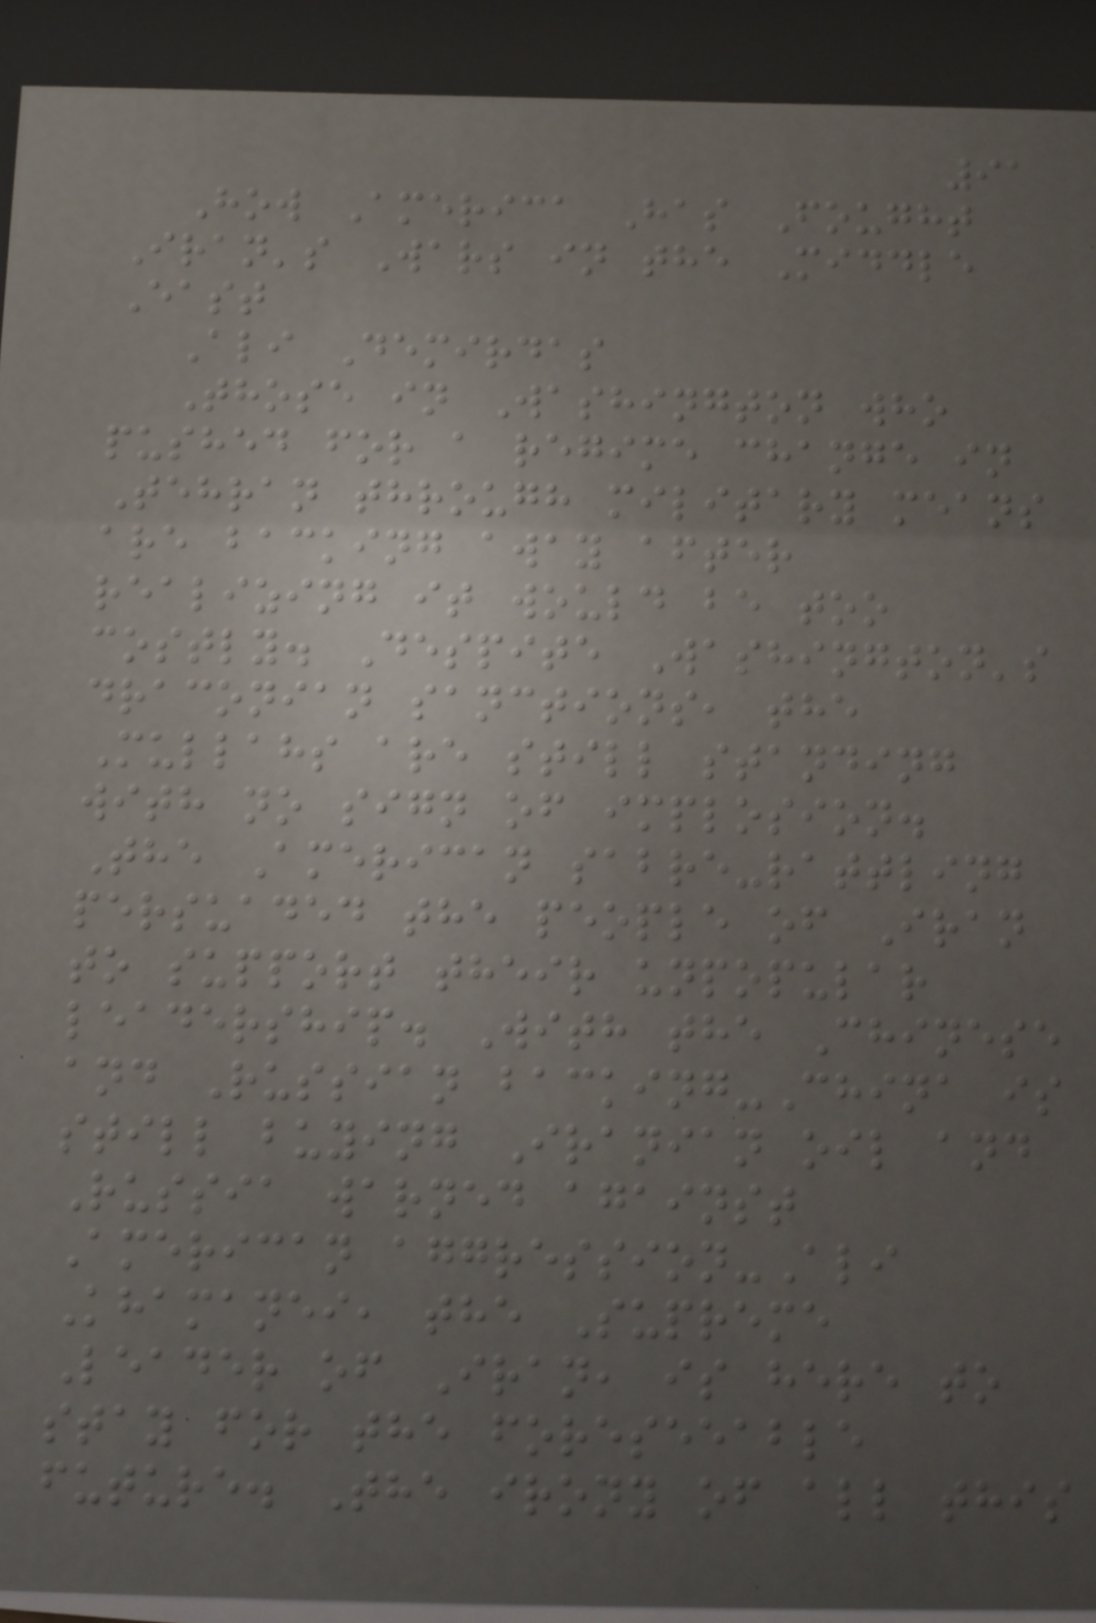91
How America Has Fought
Iran's Wars in the Middle
East
Ali Demirdas
Those in Washington who
pushed for a regime change in
Tehran through military means
are backing away after
realizing it would be too
costly. Despite Washington's
draconian sanctions, the
Mullahs are still standing
with no sign of implosion.
The American sabre-rattling
persuaded the people of Iran
to support their unpopular
leadership. With the Chinese
and Russian backing-China is
still buying Iranian oil and
Russia warned against
American aggression-Ali
Khamanei, the Supreme
Leader of Iran, is here to
stay for the foreseeable
future. The irony of all this
